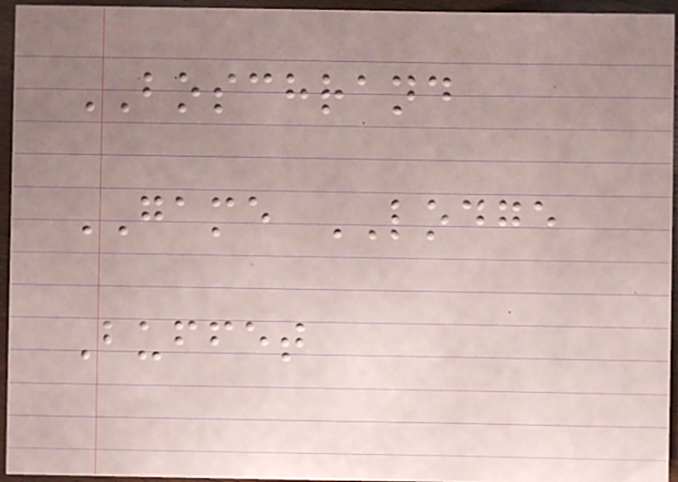BOSCHRAND
GAME LODGE
Buffet
